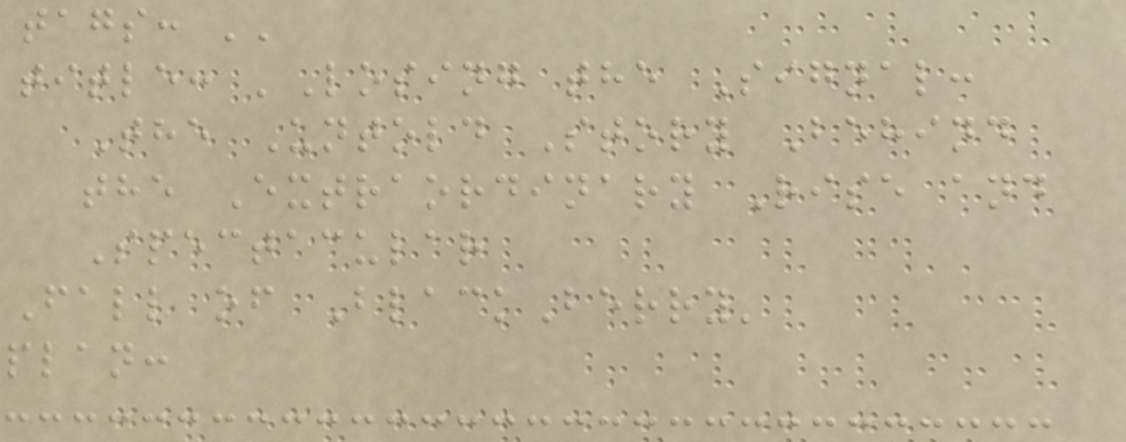tags: ''
title: 'Losing the Signal:
The Untold Story Behind
the Extraordinary Rise and
Spectacular
Fall of BlackBerry'
plan:
